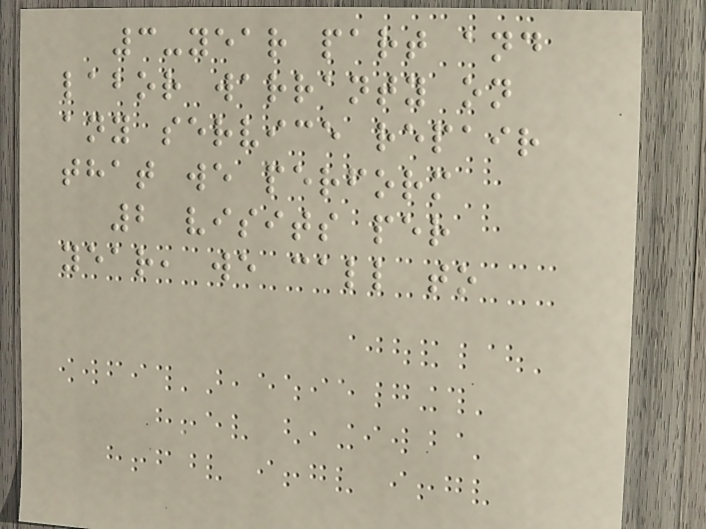3-year part and
labor warranty on
any service repair
that we perform
2 visits per
year, we call to
